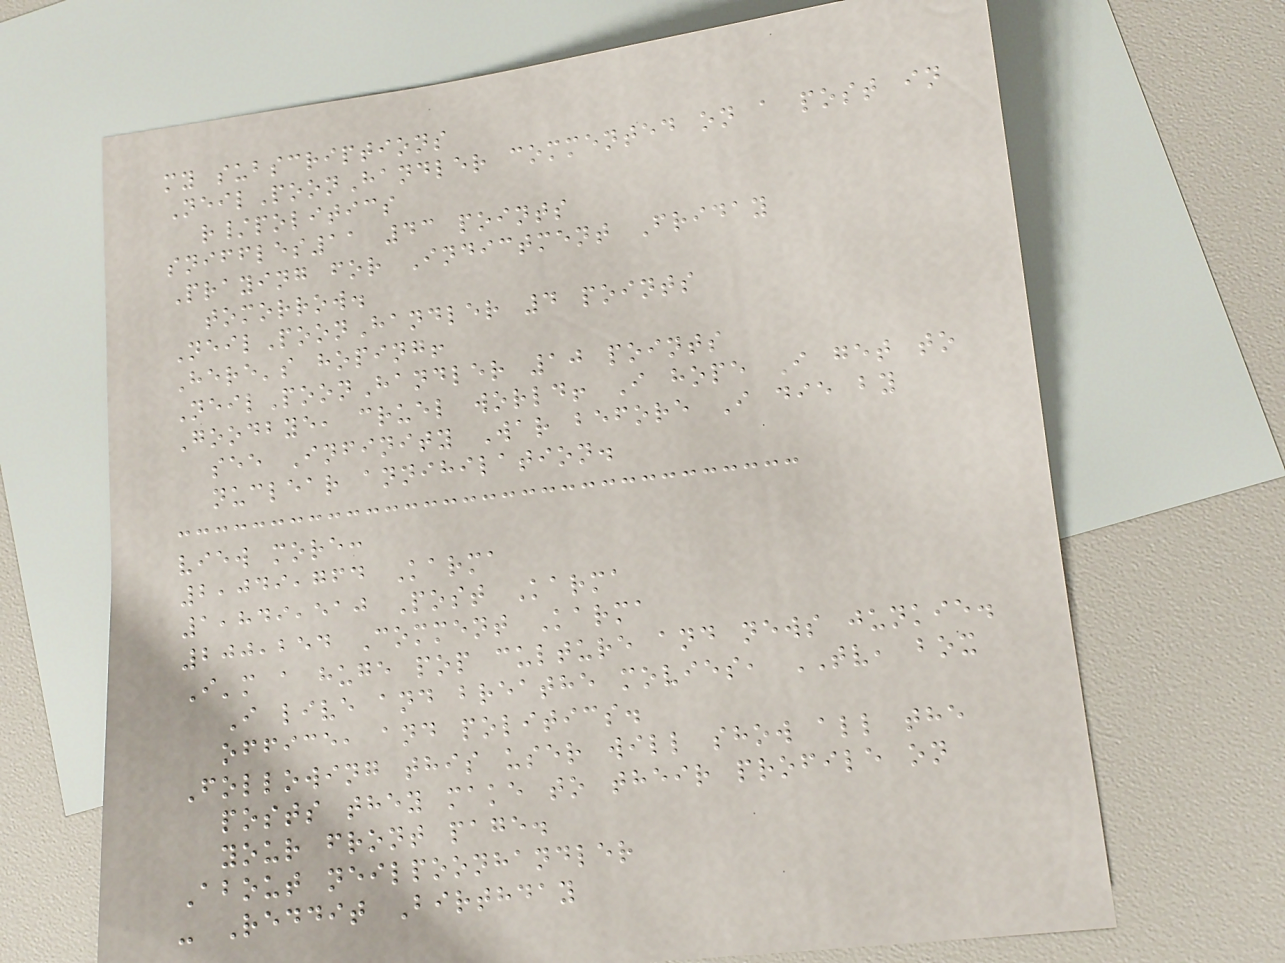my subscriptions
NeilPoonHandler commented on a post in
r/politics
sniffles11 43 points
Praying for Indictment Friday
tomorrow.
NeilPoonHandler 4 points
Here's hoping!
NeilPoonHandler 10 points
Goodbye, cruel world! I hope I get to
see Infinity War before I die by
nuclear annihilation.
view more:
2,049,764 Karma
1,849,510 Post Karma
200,254 Comment Karma
I'm a huge pop culture and news junkie.
I live and breathe movies, TV, box
office, and politics.
Following this user will show all the
posts they make to their profile on
your front page.
About neilpoonhandler
- Reddit Birthday
